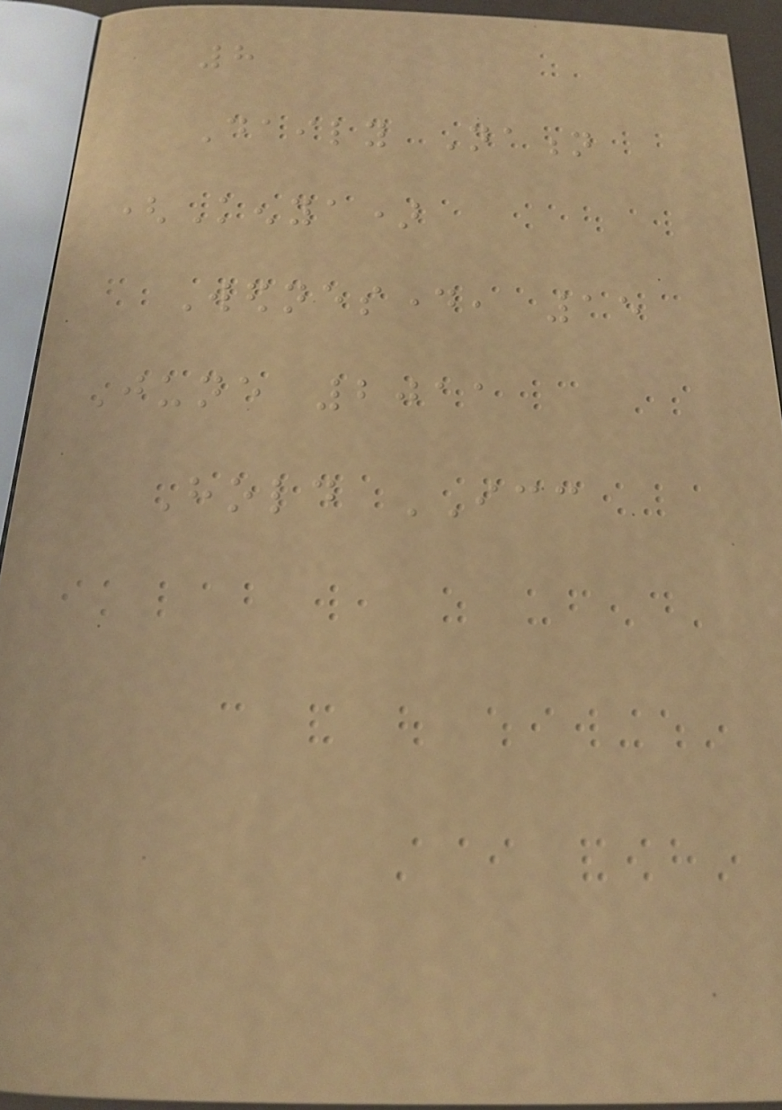8
Daily Nation
(Kenya)
Wednesday, 15
June 2011
Hold ICC
